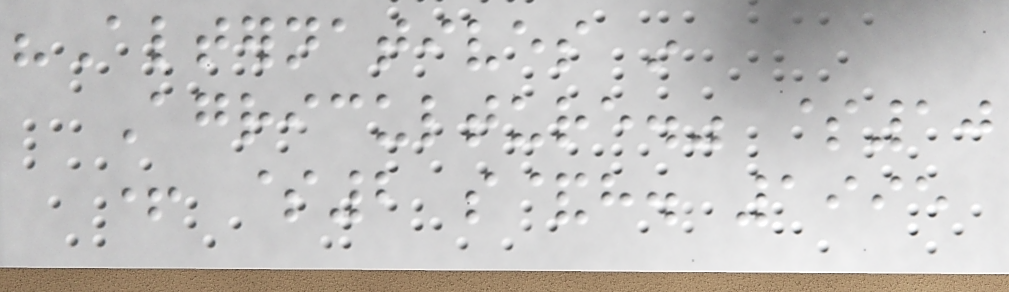"Alternatives in
Agriculture." $10
+ $2 s&h. 1995
